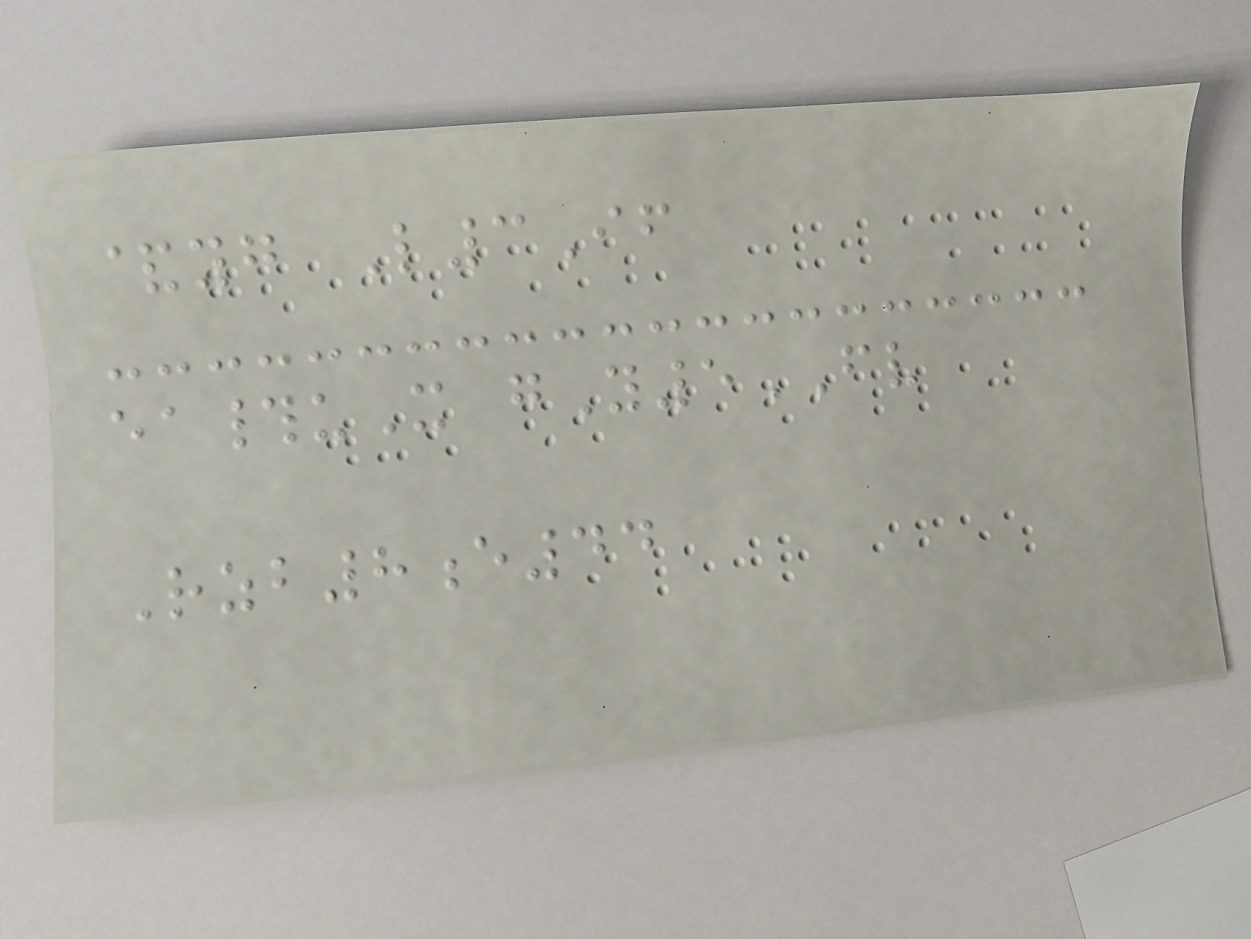&yg L3If
ea#uX gY5FV
Rzb8e44
